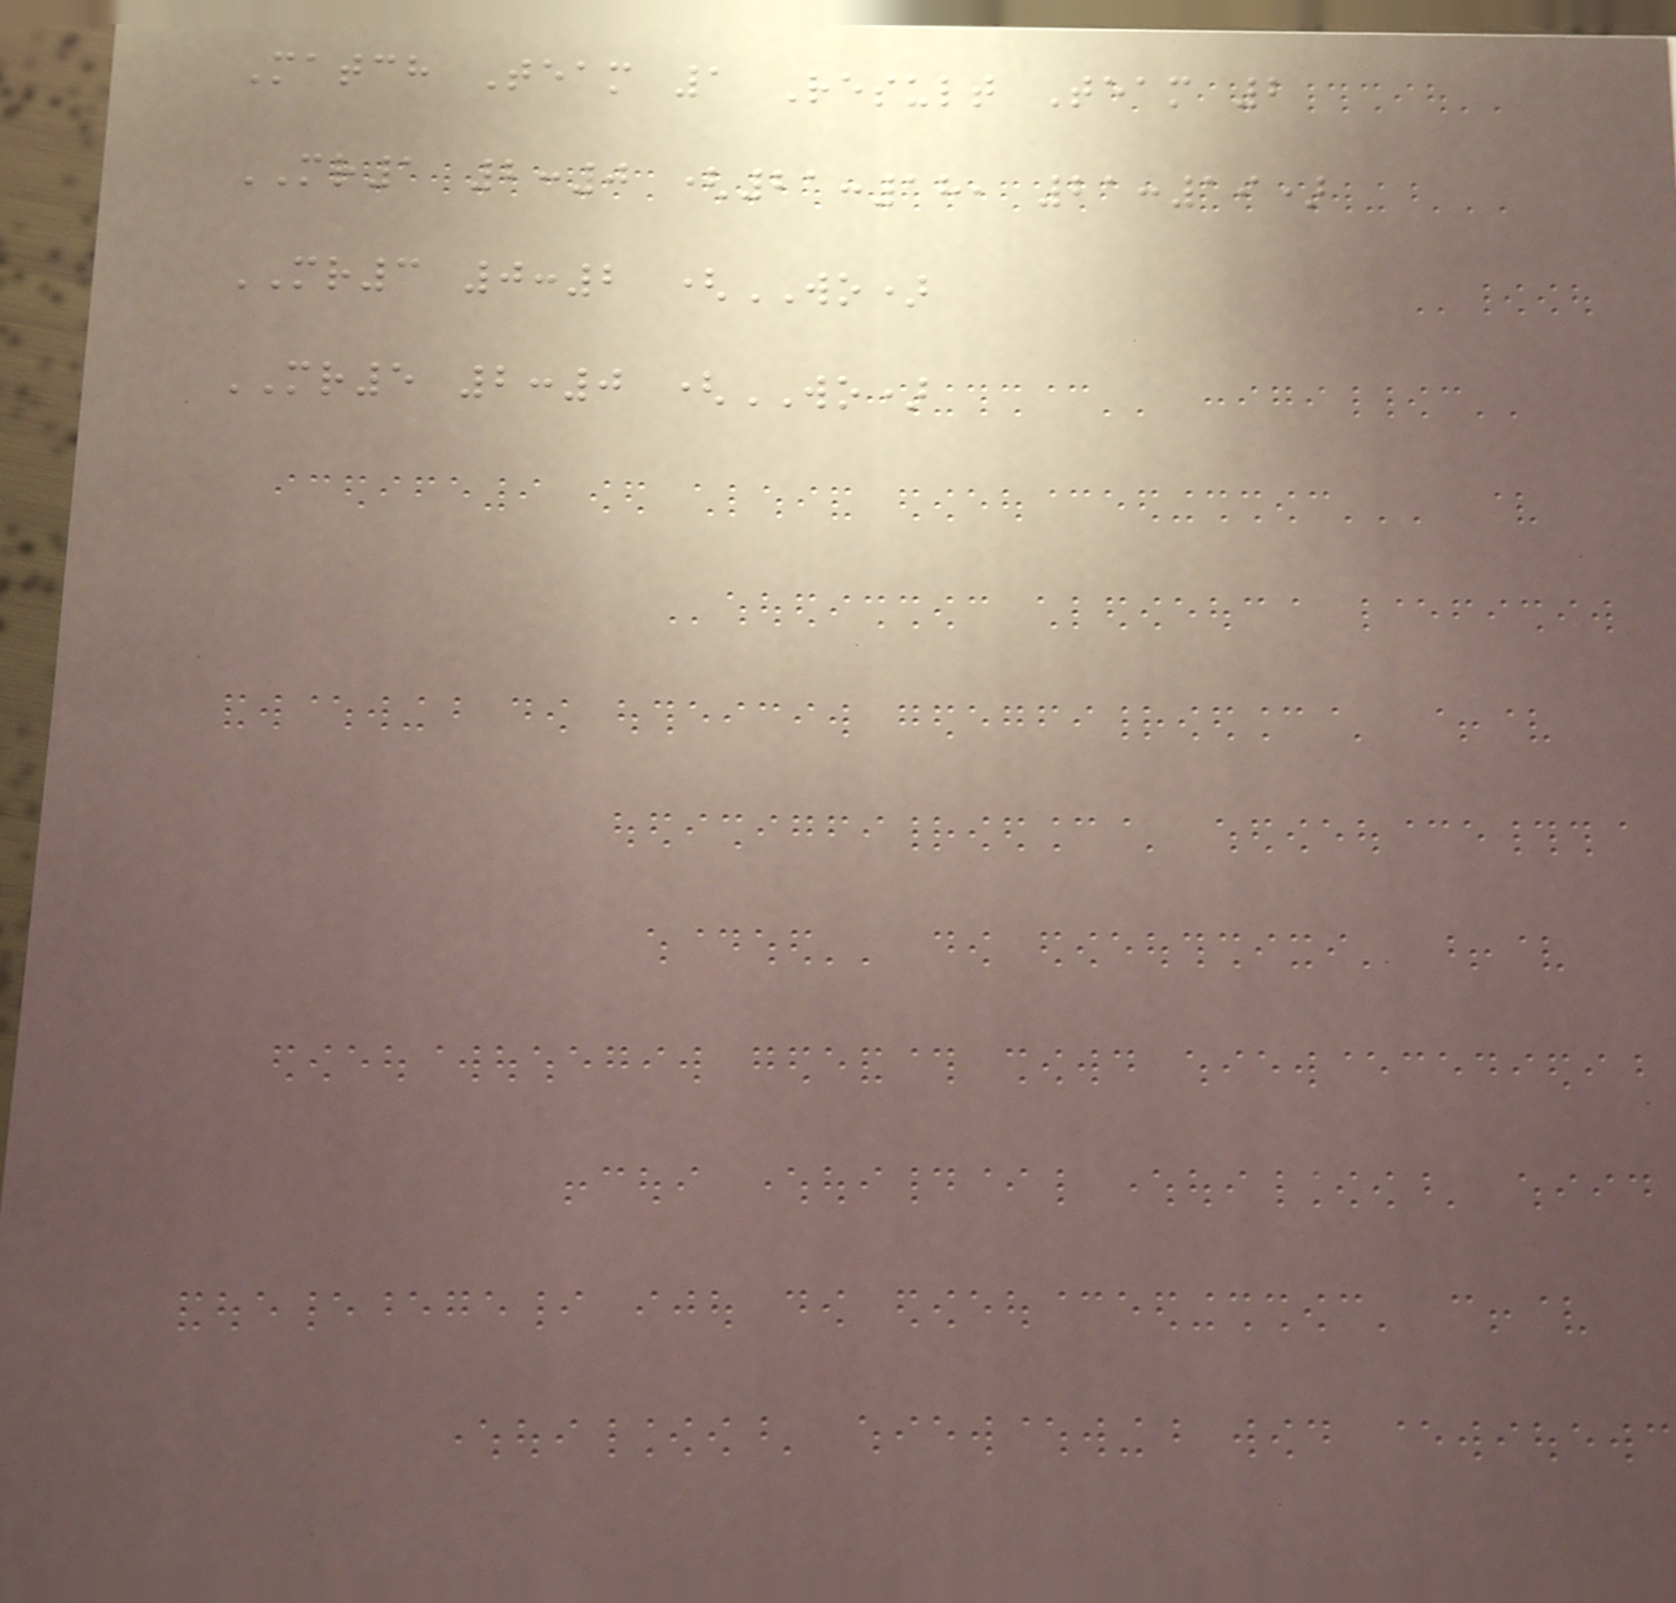Match Team 1 Result Team 2
MR1 2:0 (21:18, 21:19)
MR3 0:2 (WO)
MR5 2:0 (WO)
